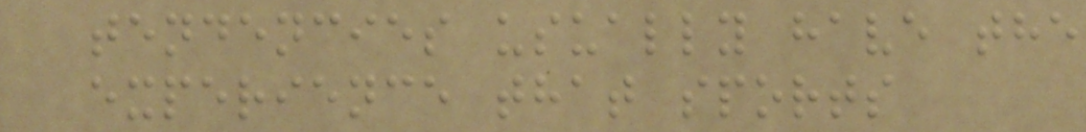tendencies usually have the
experience that sports
